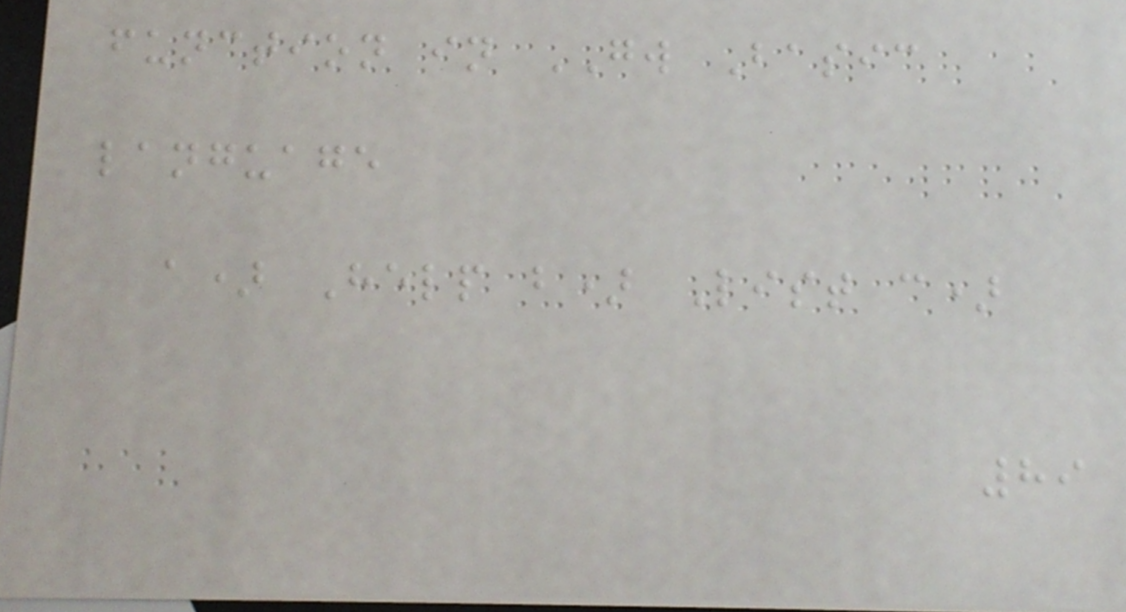function in GW Basic
language
a) Help b) List c)
89
